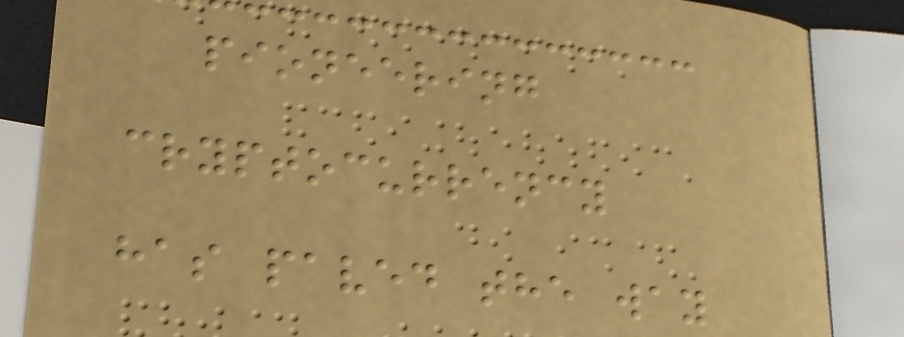pioneering
cryptocurrency
has paved the way
